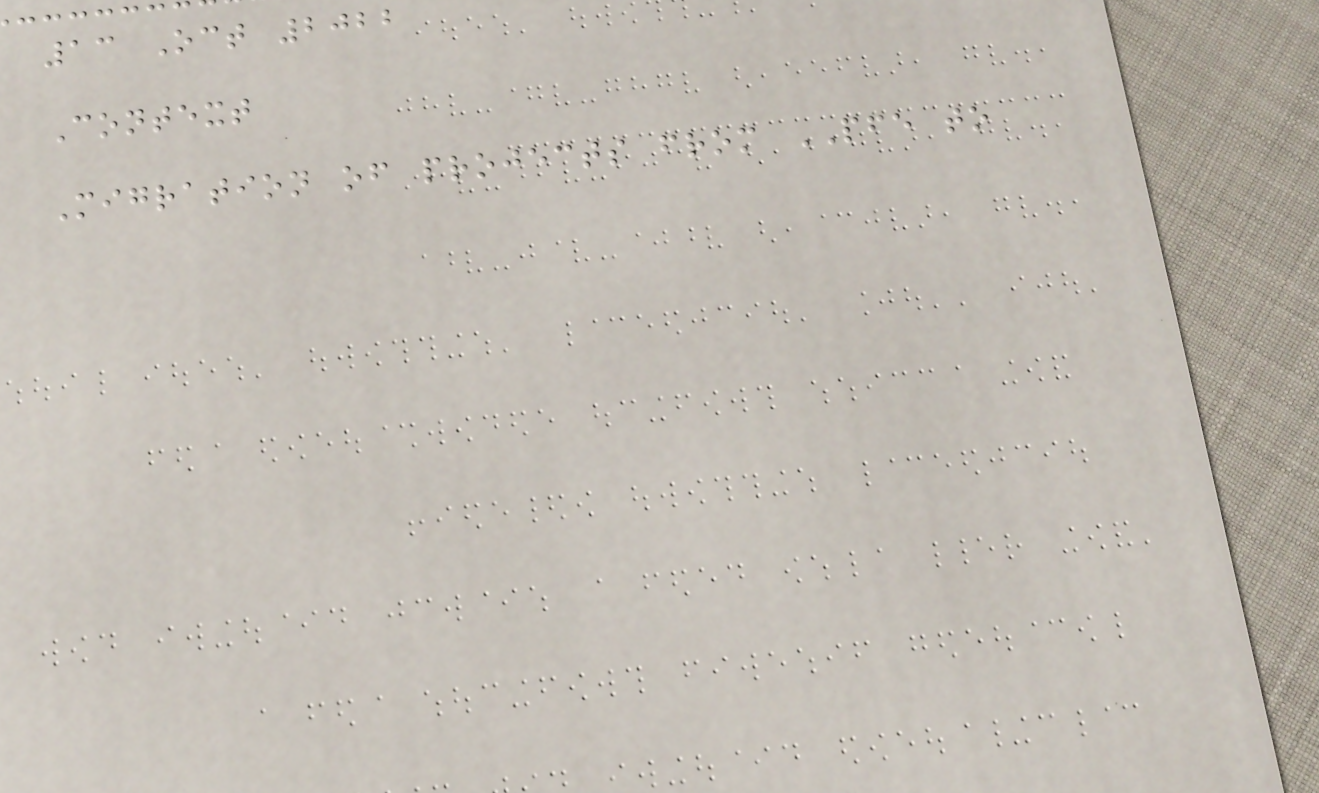13 Oct 2022
Context
Migration of projects from PFE to
